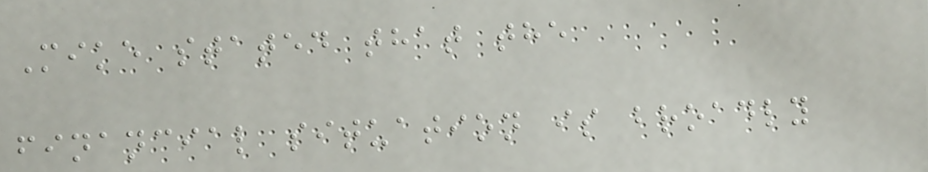Mike stated that the
financial situation is broadly
